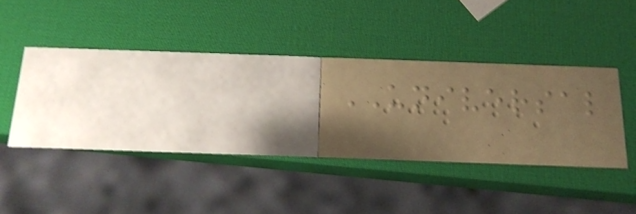UNIVERSAL
